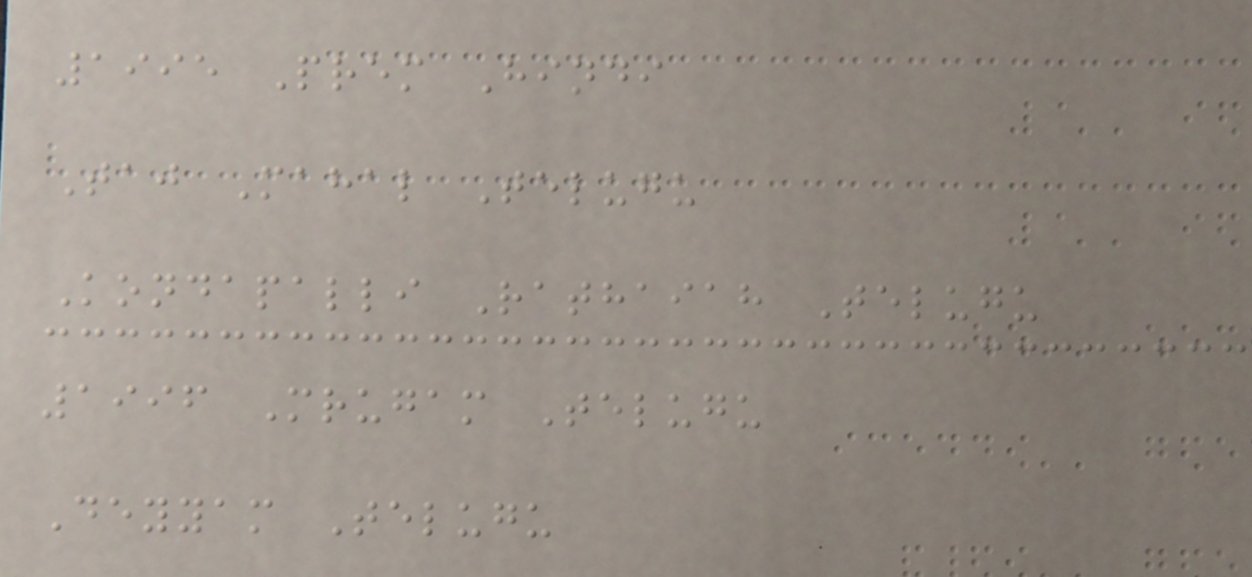1995 Prem Hindi
Taj Mahal Telugu
Kondapalli Rathaiah Telugu
1996 Mrugam Telugu
Deyyam Telugu
